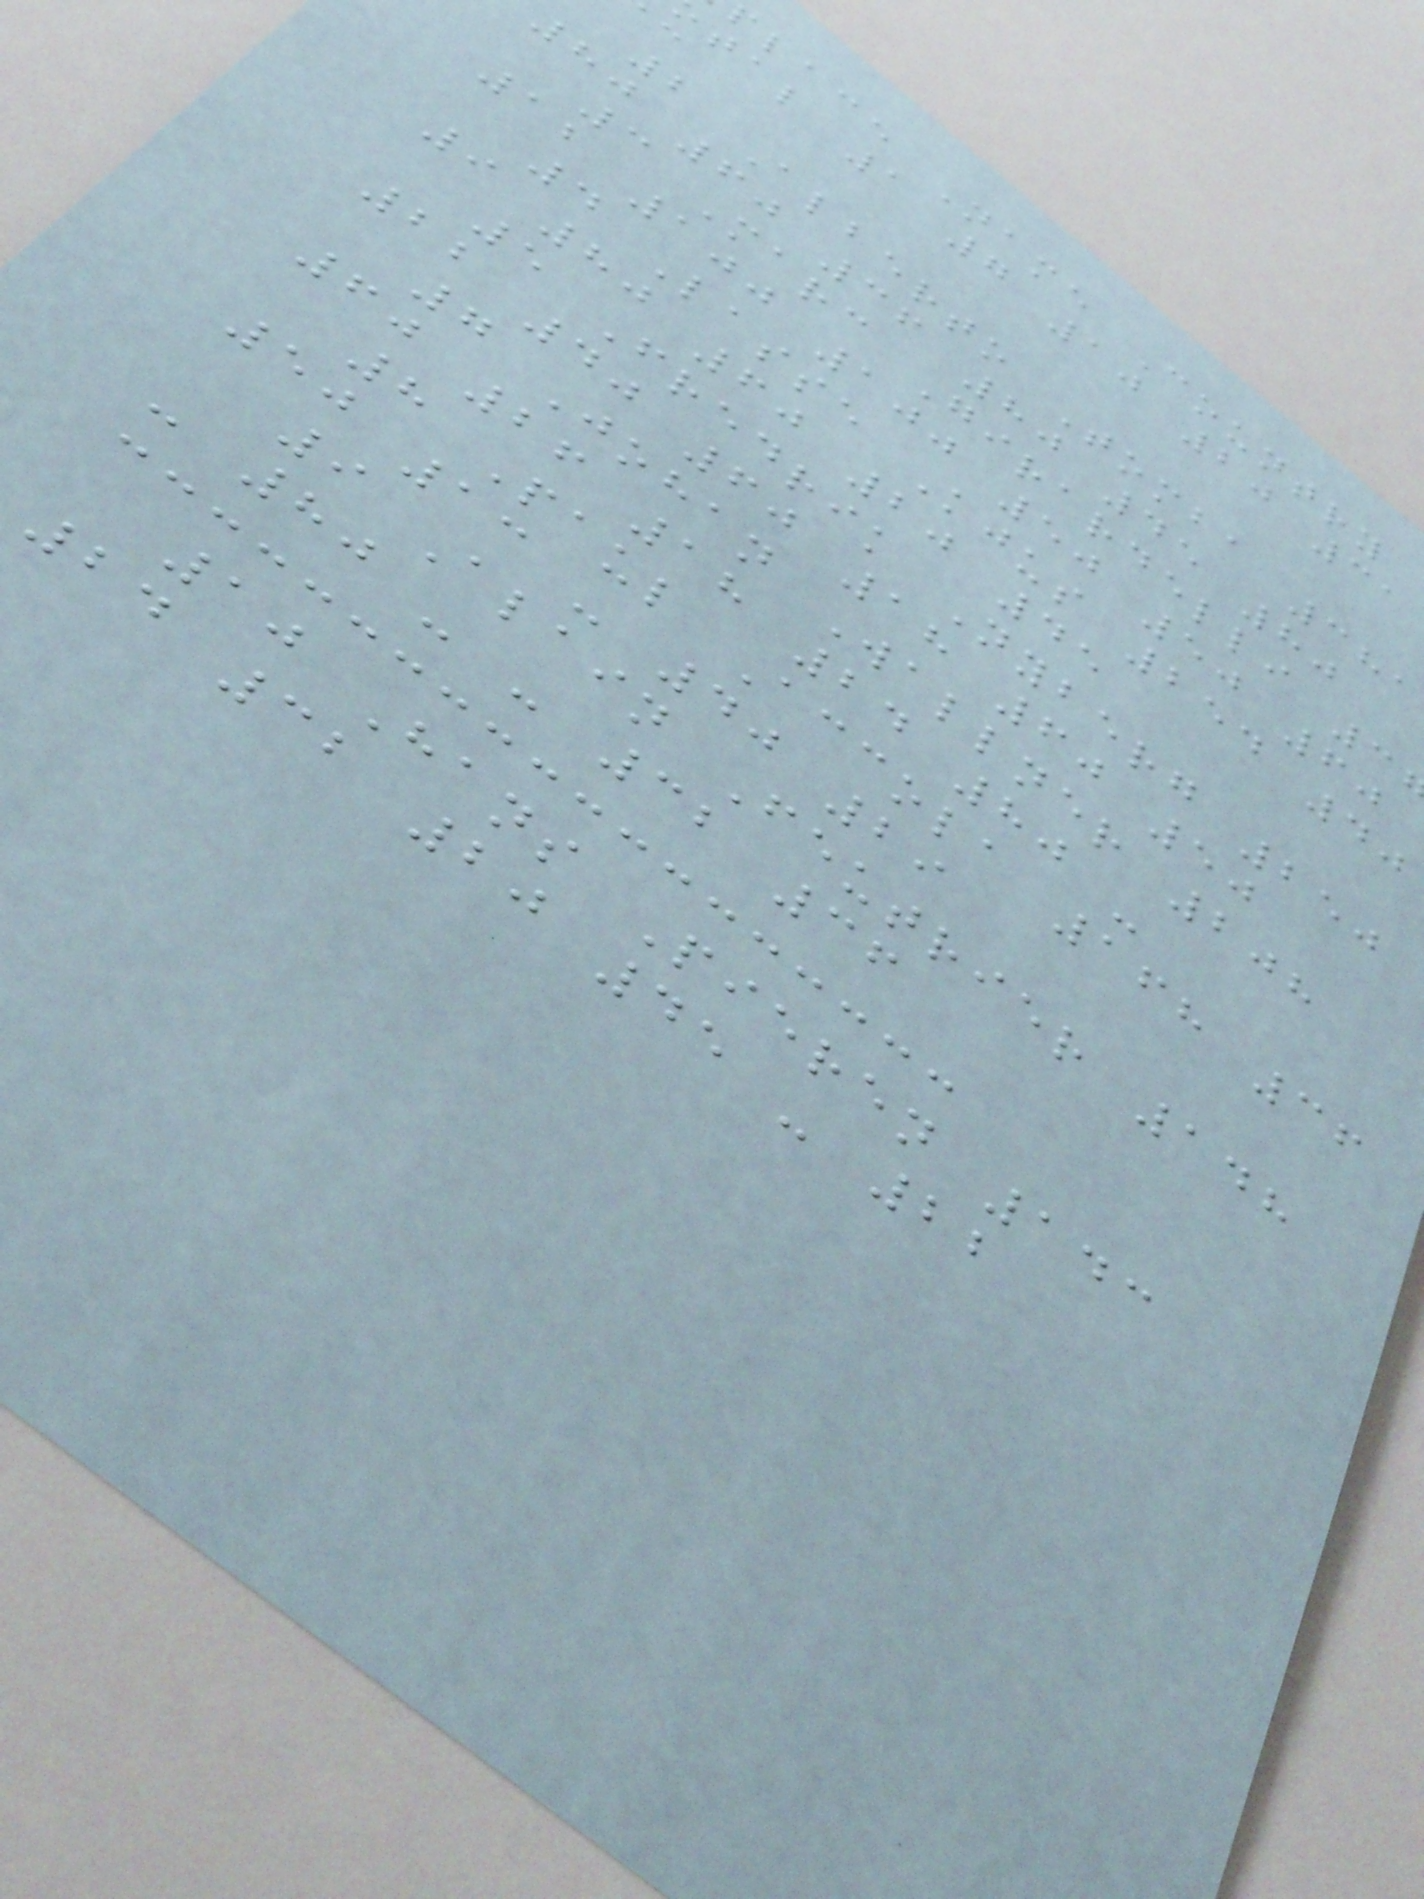place Name Country
tal 1 7 10 20 31
2 Alberto Tomba 381
80 60 36 80 45 80
3 Marc Girardelli 3
12 100 100 50 50 60
4 Lasse Kjus 254 40
9 80 60 20 45
5 Fredrik Nyberg 250
22 40 60 18 60 50
7 Johan Wallner 208
60 26 18 24 80 -
8 Paul Accola 168 36
50 13 - 40 29
9 Alain Feutrier 148
- 80 - - 32 36
10 Hans Pieren 143
24 32 20 45 - 22
